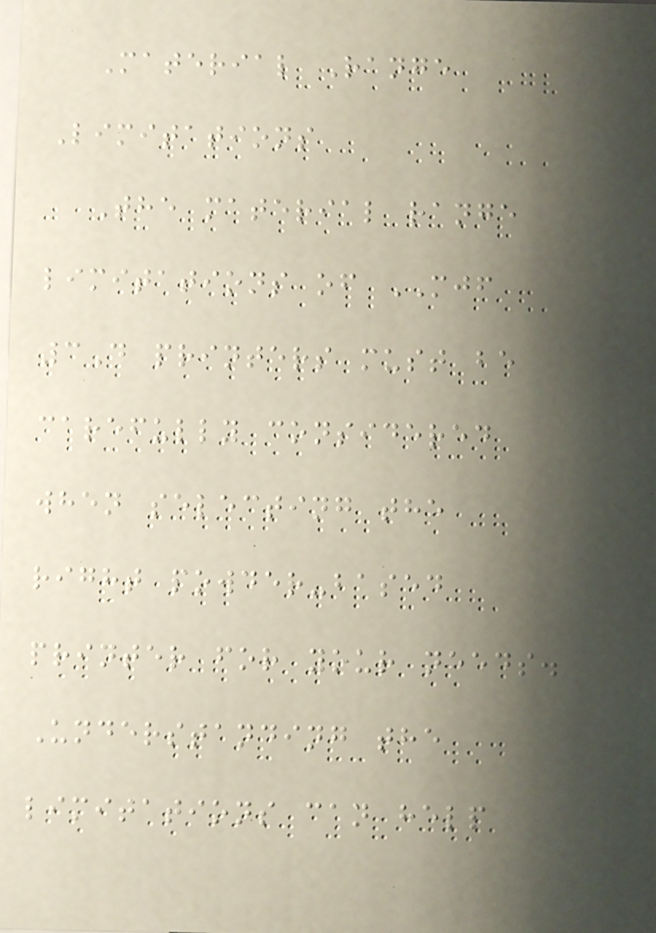Material Range
Limitations
The material range
limitations of MJF
3D printers must be
carefully considered
when selecting the
right powder-based
printer for your needs.
Understanding the
limitations can help
